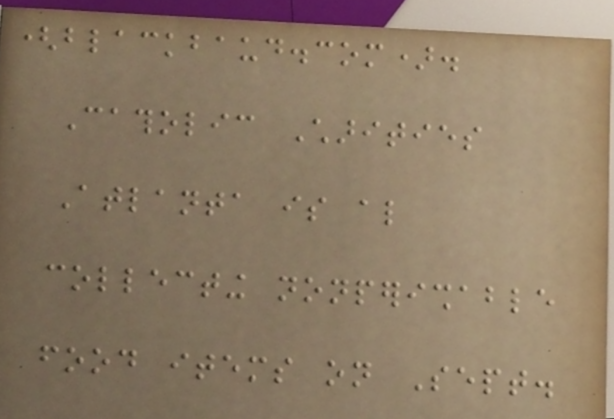(blackbaud.com).
Catholic Charities
Atlanta is also
collecting nonperishable
food items on Sept.
